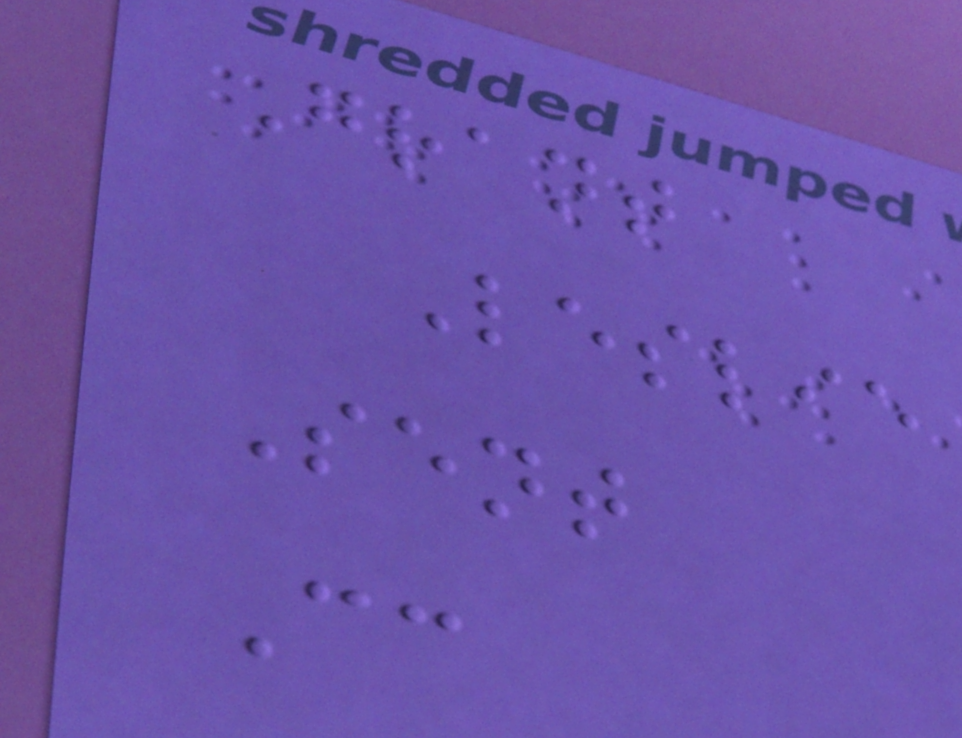Grant
Leslie
Sent
Cc
